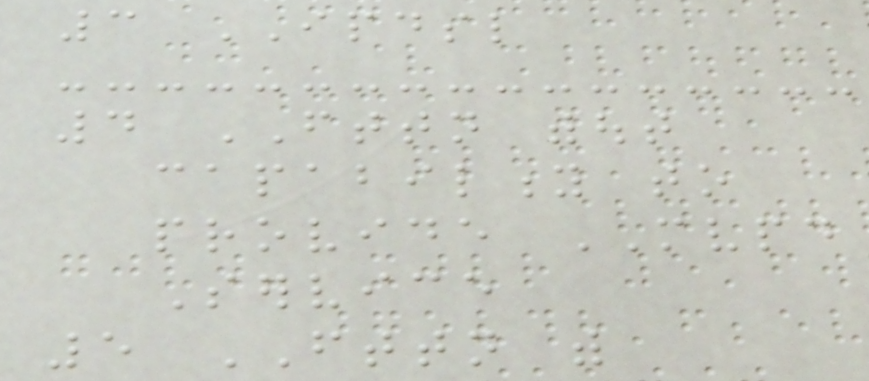3 IPDSL
4 FTTN without
capability to
provide MVPD
Service
5 FTTN with
